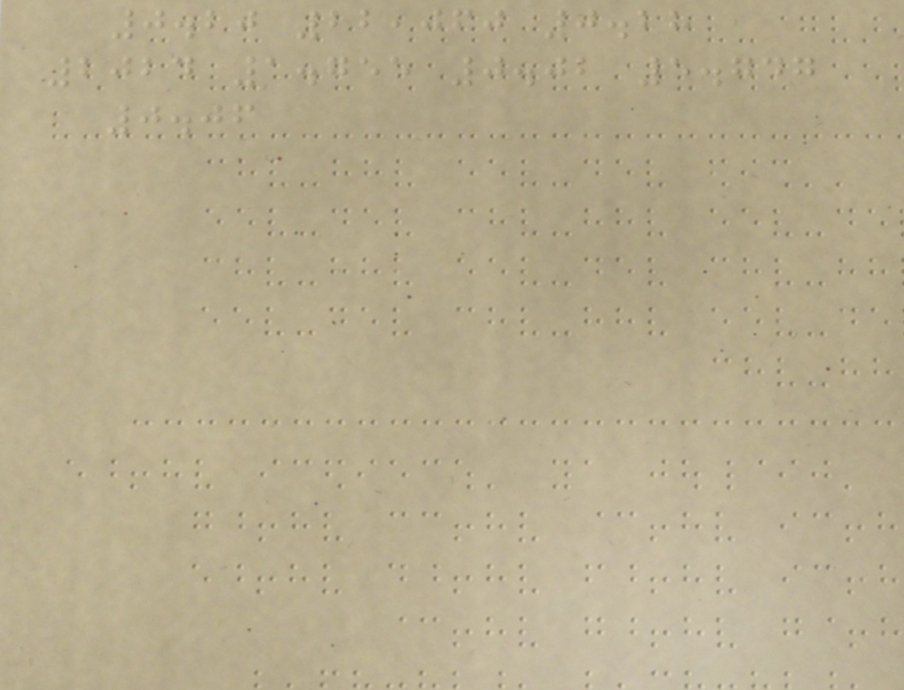0.20 22,060 0.28
2024 1.755 0.02 5.747
0.06
